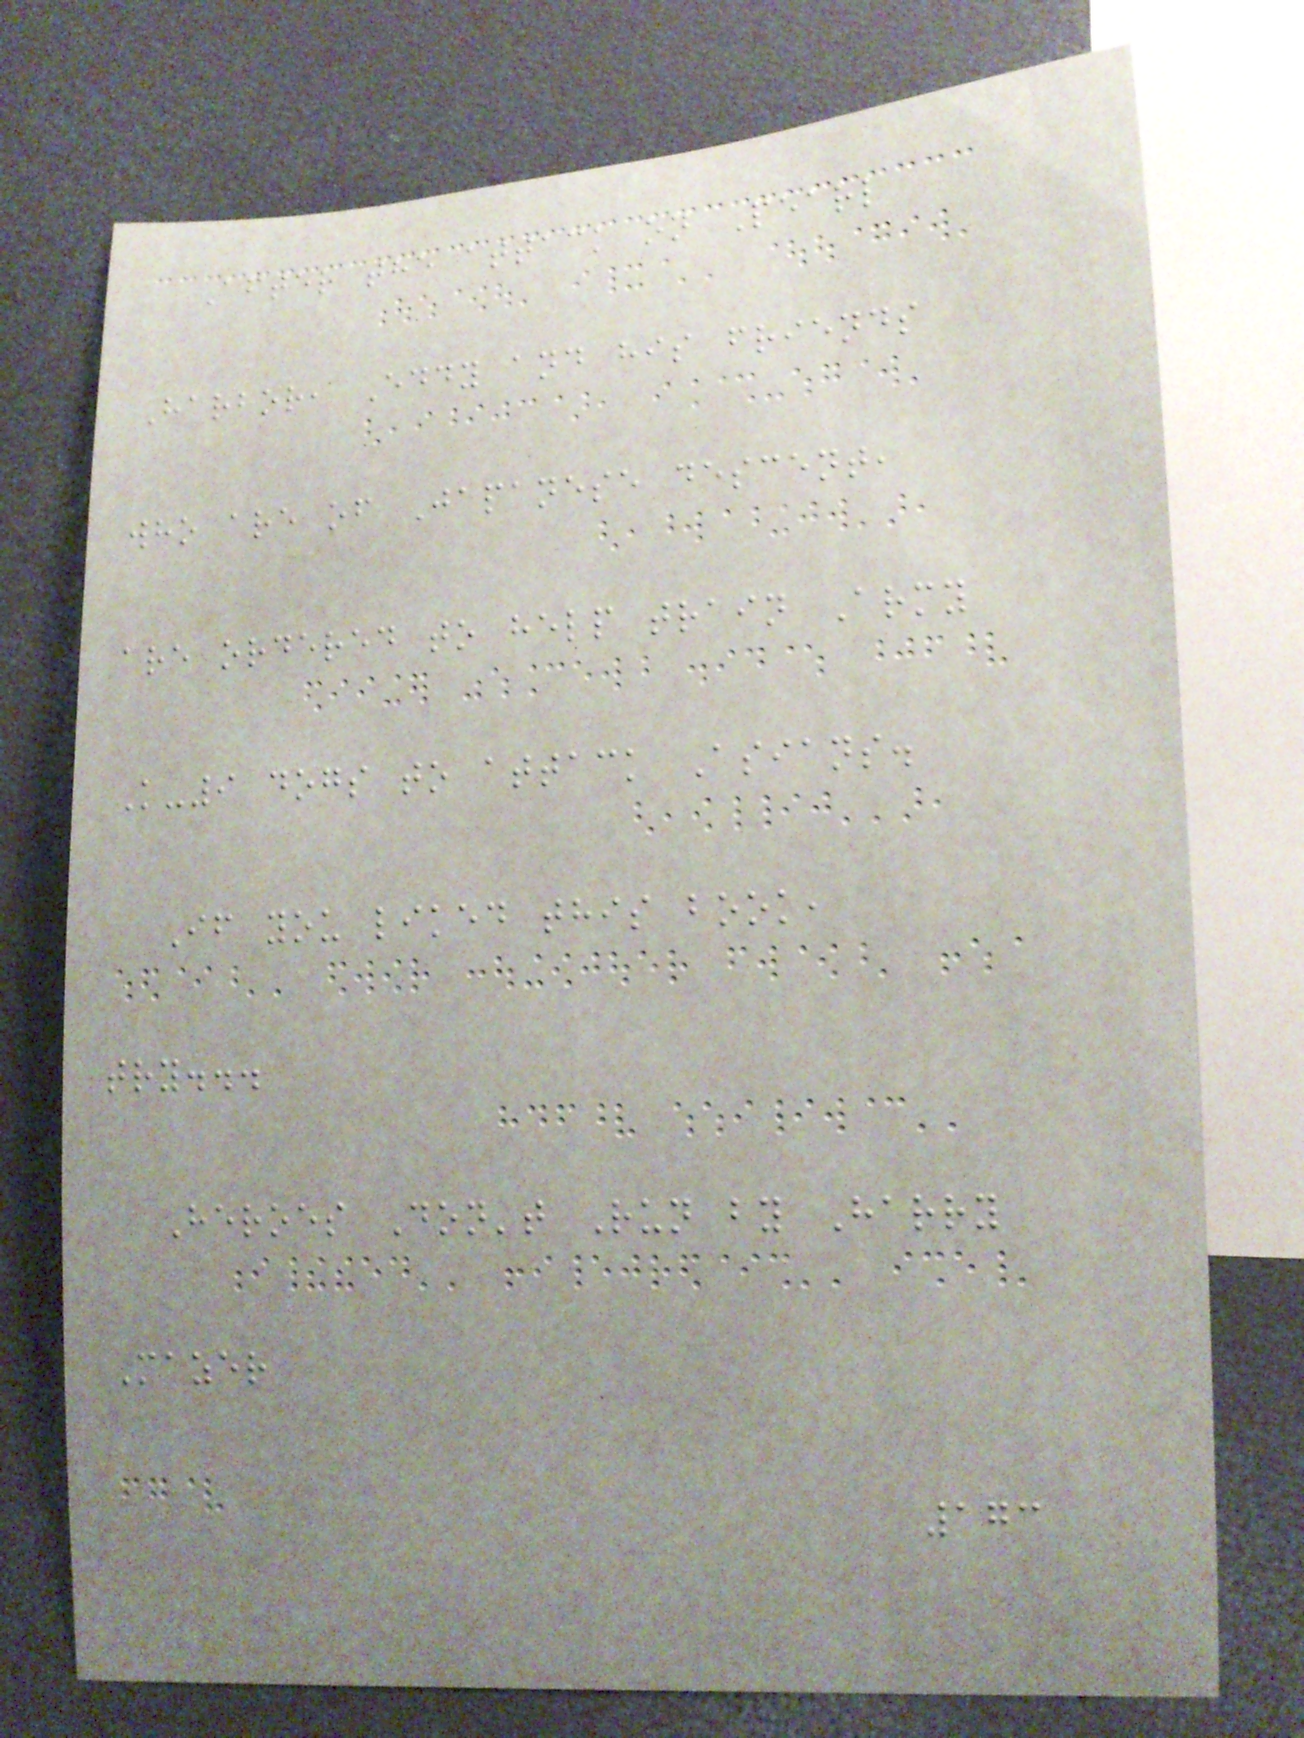After the attack on Pearl
Harbor, Eddy and his friends
who are of Japanese descent,
are ordered to help train Army
K-9 dogs to attack Asians.
If you liked this book,
try...
Heroes Don't Run by Harry
Mazer
173
